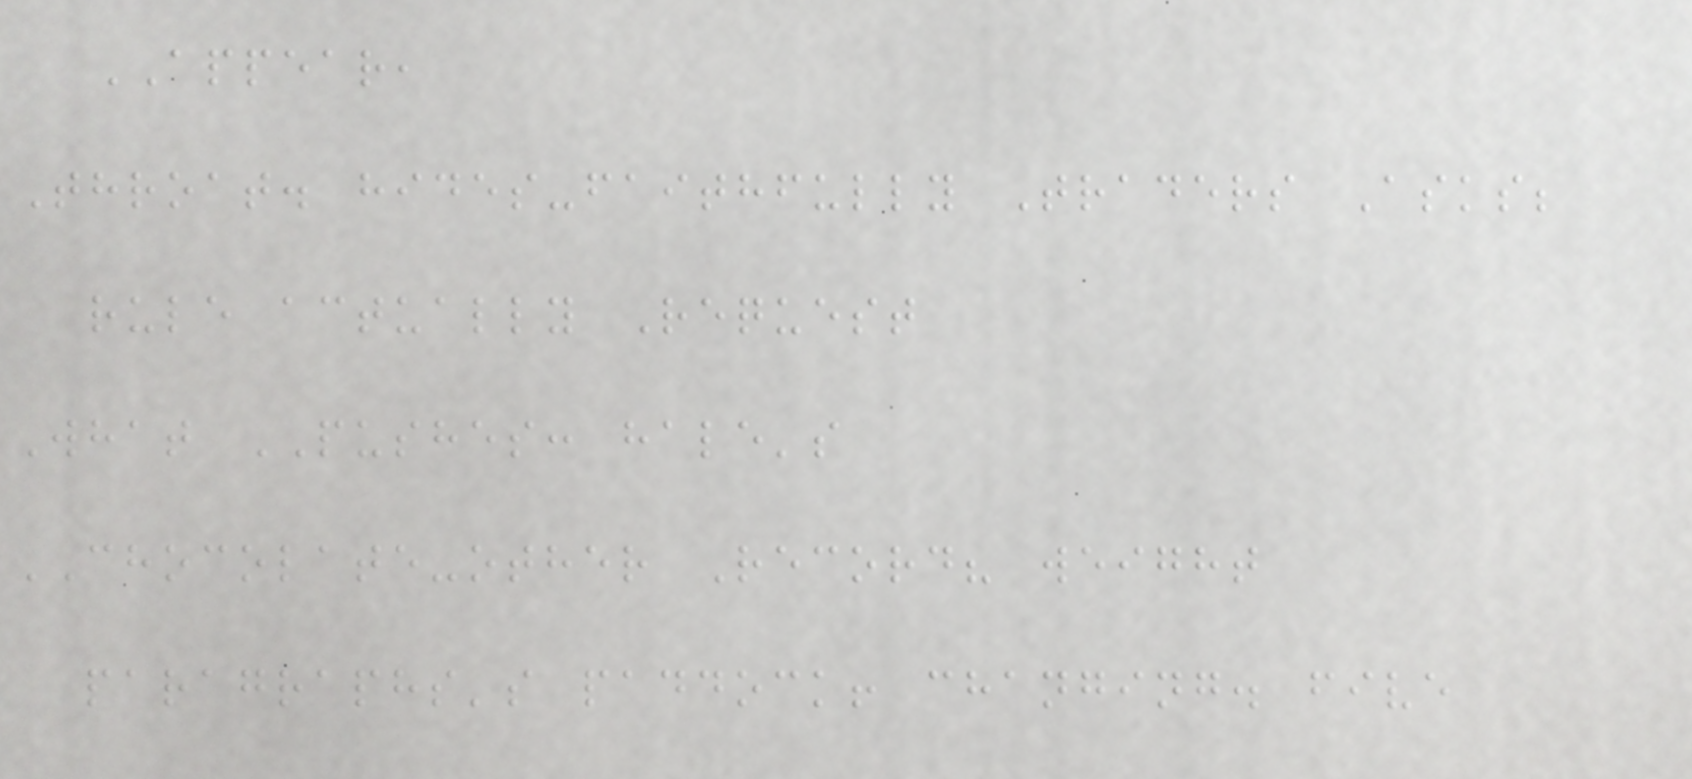APPEAR,
Throat. hides-faithfully Traders Asks;
rule actually Request
What PUSHES: hale's
CHOCOLATE-other Record? weight
paragraphs's paddock! changing. five
